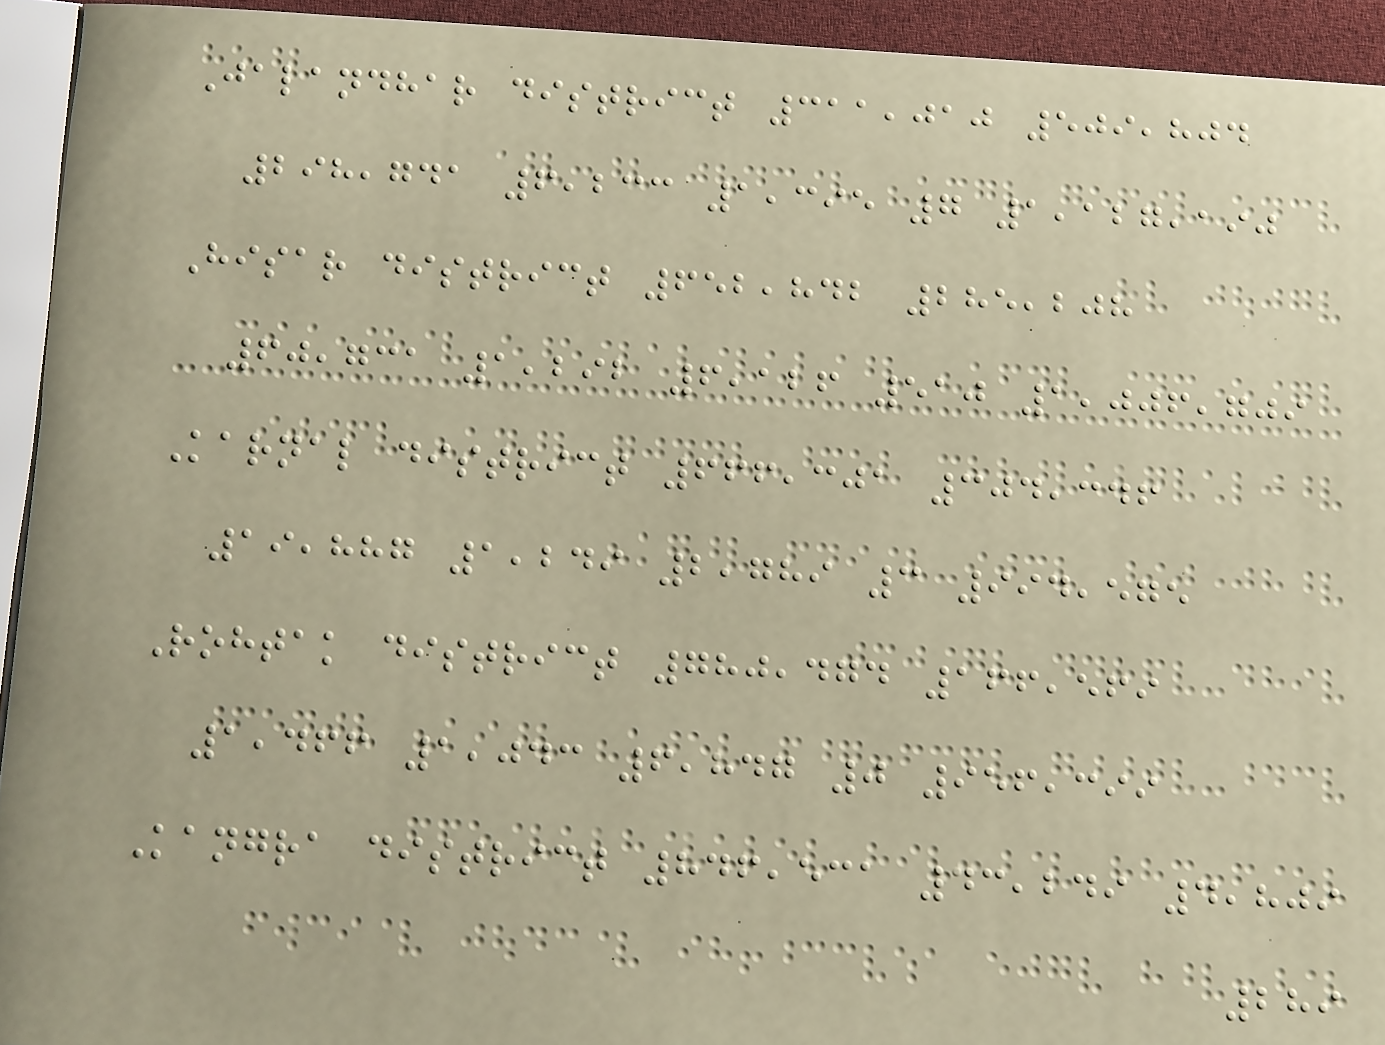Jalandhar district 311,010 509,804
298,741 6,233 1,395 7 1,127,190
Hisar district 652,842 285,208
60,731 1,292 6,126 510 1,006,709
Karnal district 666,301 304,346
19,887 1,249 2,789 3 994,575
Rohtak district 780,474 166,569
1,466 1,043 6,847 0 956,399
Kangra district 846,531 43,249 4,809
289
